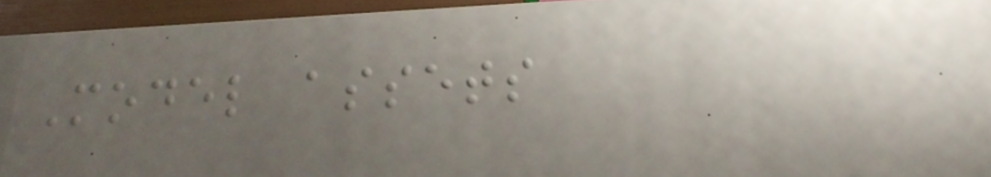Model assets
